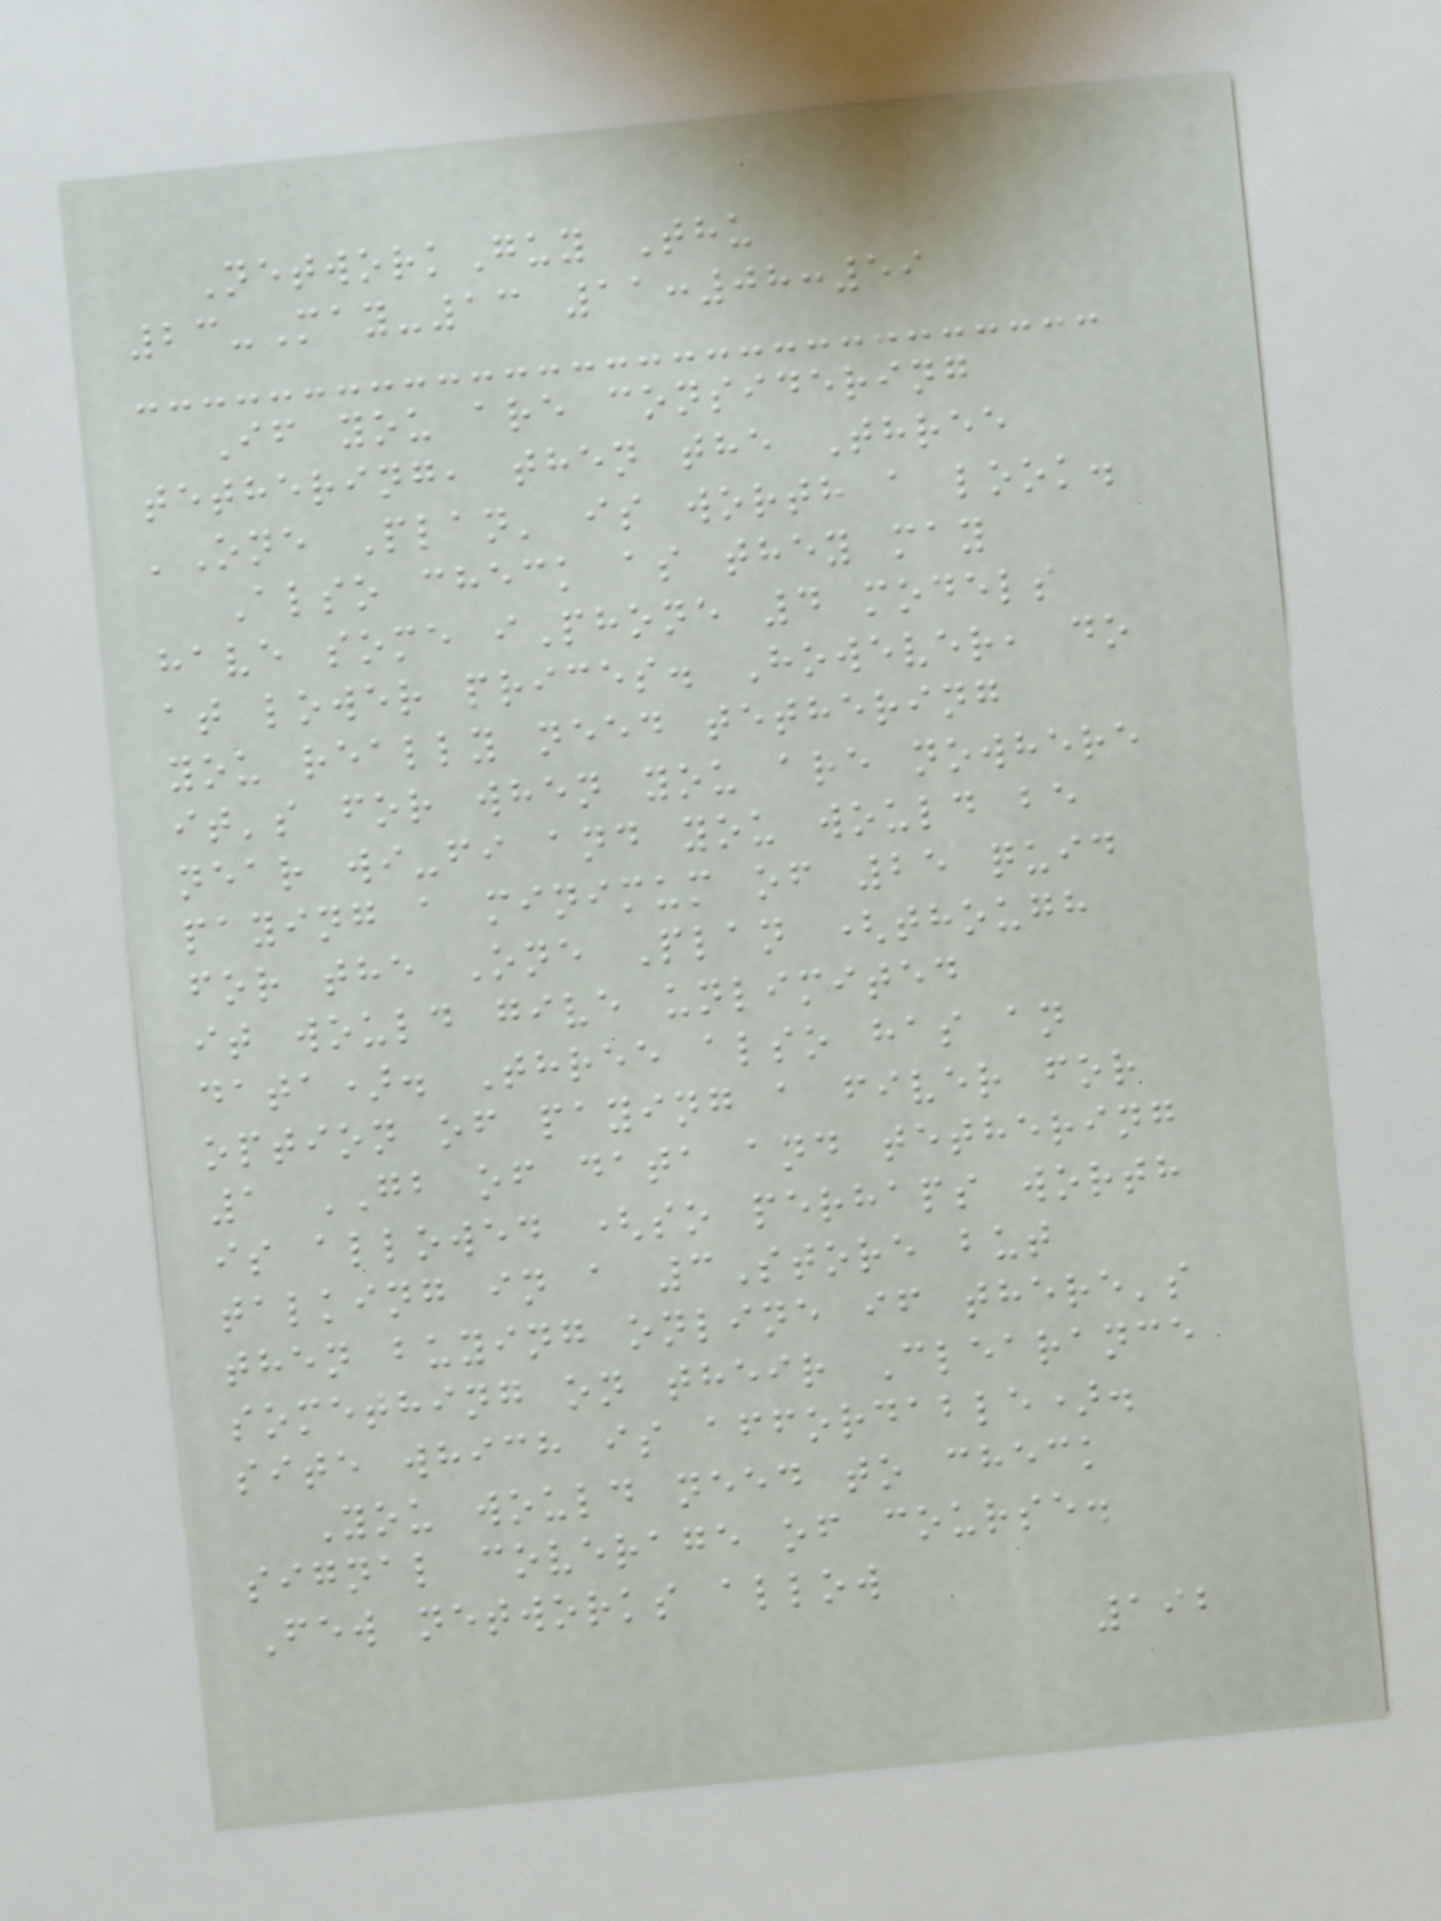NetworkGuy Thu
23-May-13 11:08:59
If you are considering
tethering, then the Three
'One Plan' is worth a look.
Also check as they may
have some iPhone 4 models
at lower prices. However, do
you really need tethering
it's for when you are nowhere
near wi-fi and you would be
paying a minimum of 25 quid
for the One Plan (though
it would give unlimited
data). Three also has an
option of paying a fiver for
1 GB of data and tethering
is allowed (so perhaps worth
talking in a 3Store but
then buying online if there's
something on their Clearance
site which is affordable).
You would need to check
signal coverage of course.
Few networks allow
192
